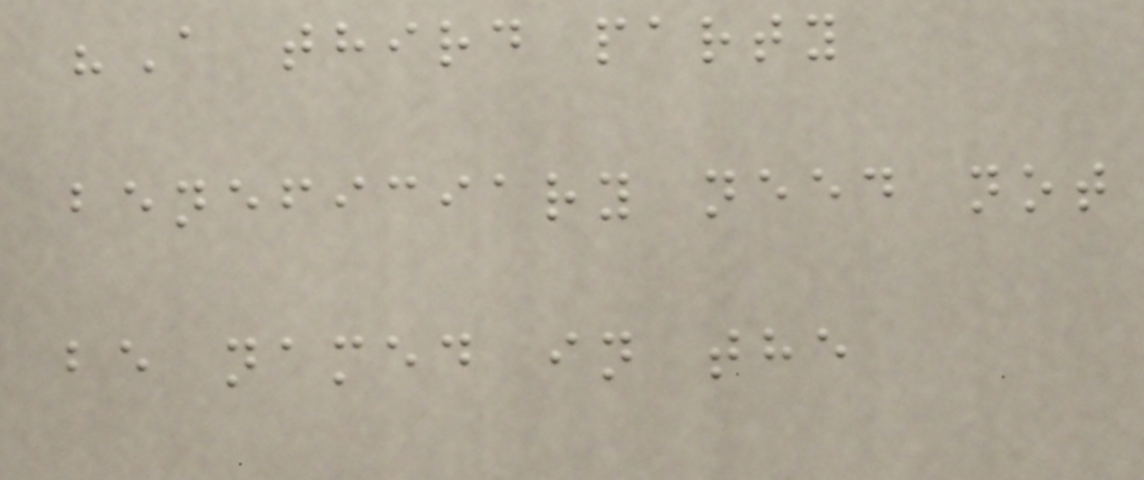"A third party
beneficiary need not
be named in the
